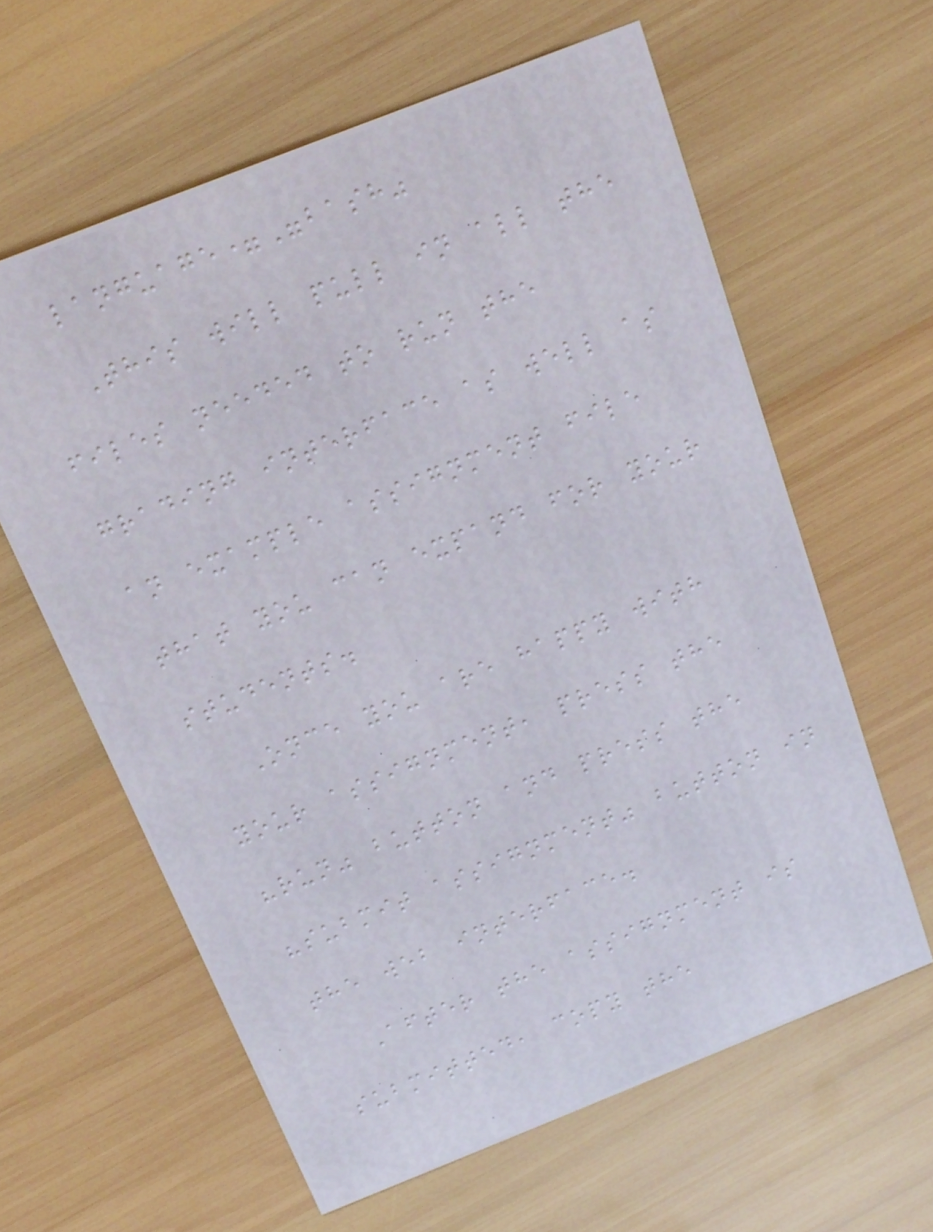language="bash"
This will pull in all the
files needed to run the
grading interface as well as
an example assignment file
that you can expand for your
students.
Once you are happy with
your assignment, press the
"run" button and press the
"submit assignment" button in
the web interface.
After the assignment is
submitted, copy the
